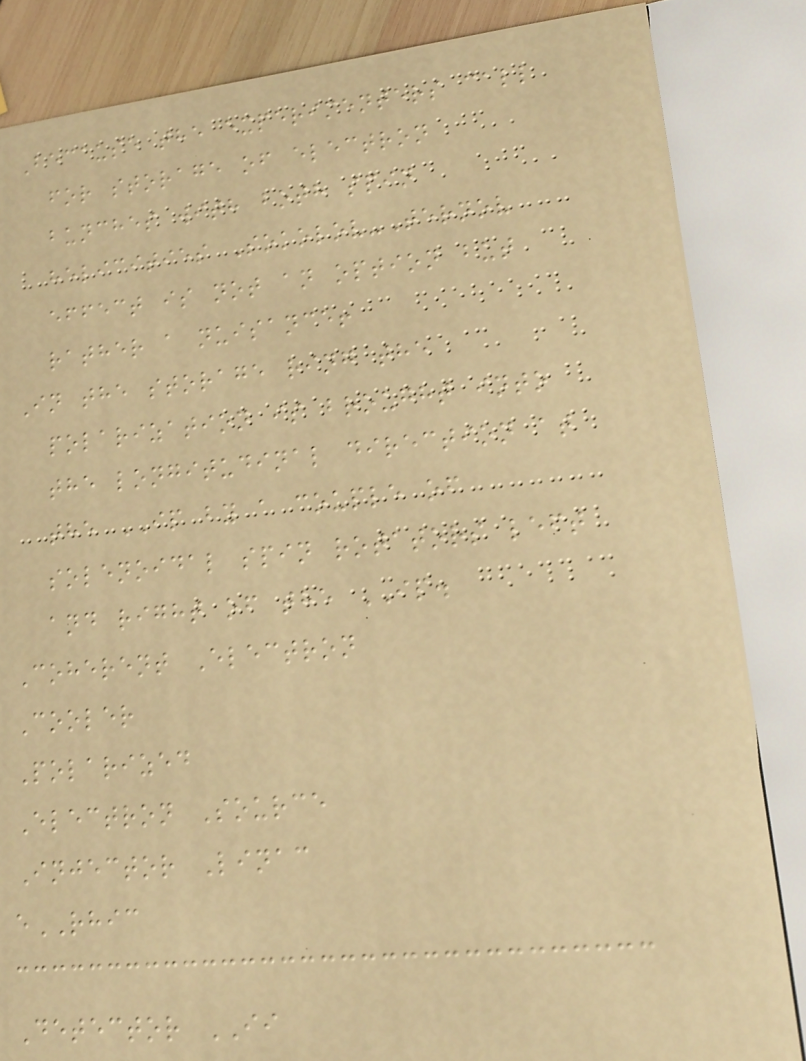Because the experimenters call
for storage of electron
bunches with both spin
helicities Sokolov-Ternov
effect is not an option but
rather a nuisance!
In the storage ring the
polarization is brought into
the longitudinal direction at
the IP by a couple of
solenoidal spin rotators left
and right of the IP.
Coherent Electron
Cooler
Polarized
Electron Source
Injector Linac
eRHIC
Detector II
